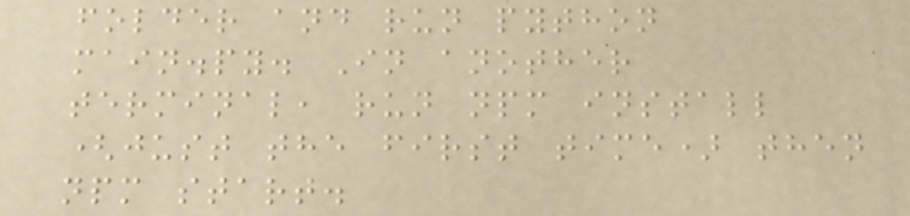folder and run python
main.py. In another
terminal, run npm install
(just the first time) then
npm start.
